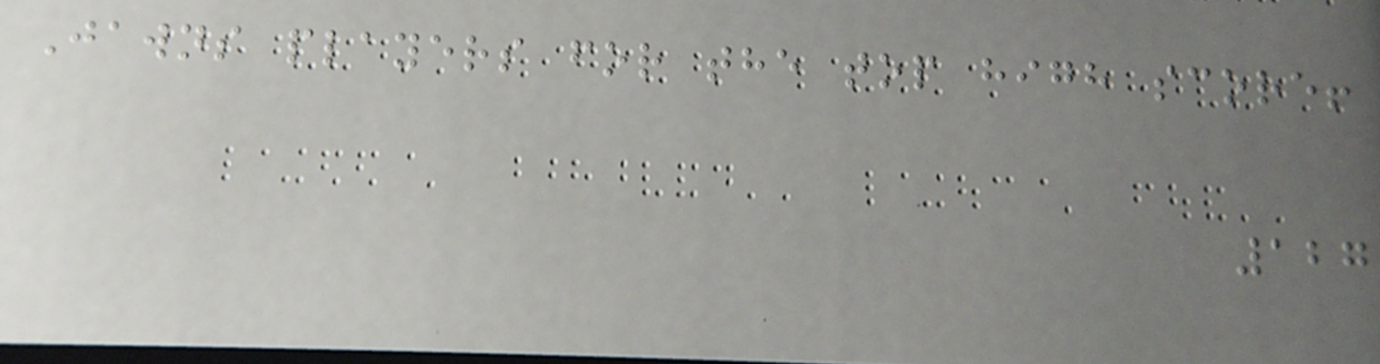Jawns players for the top high score!
127
